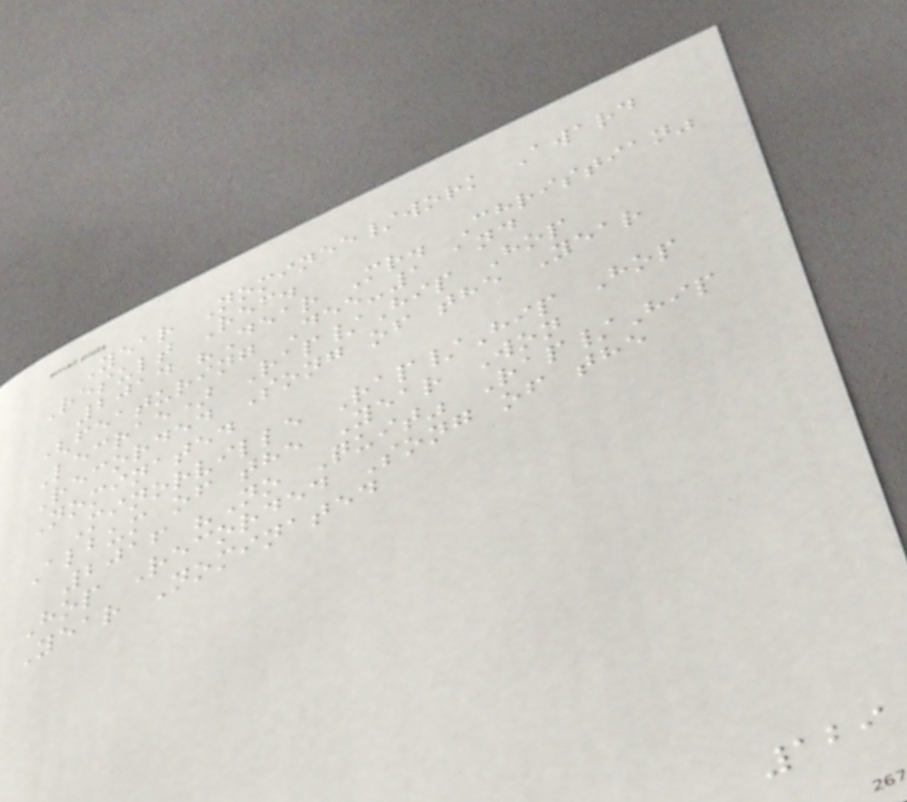Year Nominee/work Award
Result Ref.
2014 "Dear Mr. Christian"
(featuring Dee-1 and
Lecrae) Rap/Hip Hop
Recorded Song of the Year
Nominated
Minorville Rap/Hip Hop
Album of the Year Won
2016 "No Quit" Rap/Hip
Hop Recorded Song of the
Year Nominated
129
